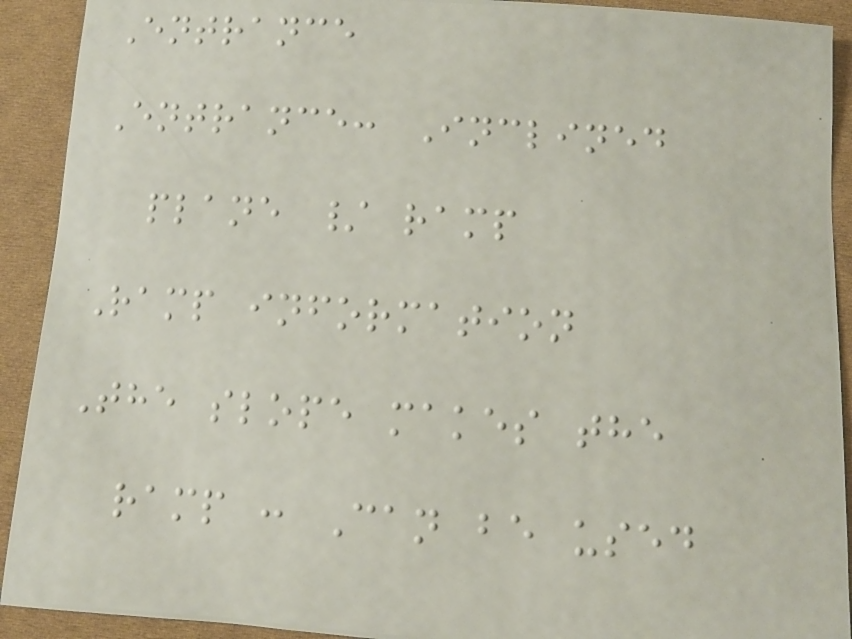Entrance
Entrance: Inclined
plane / ramp
Ramp information
The slope makes the
ramp : Can be used
